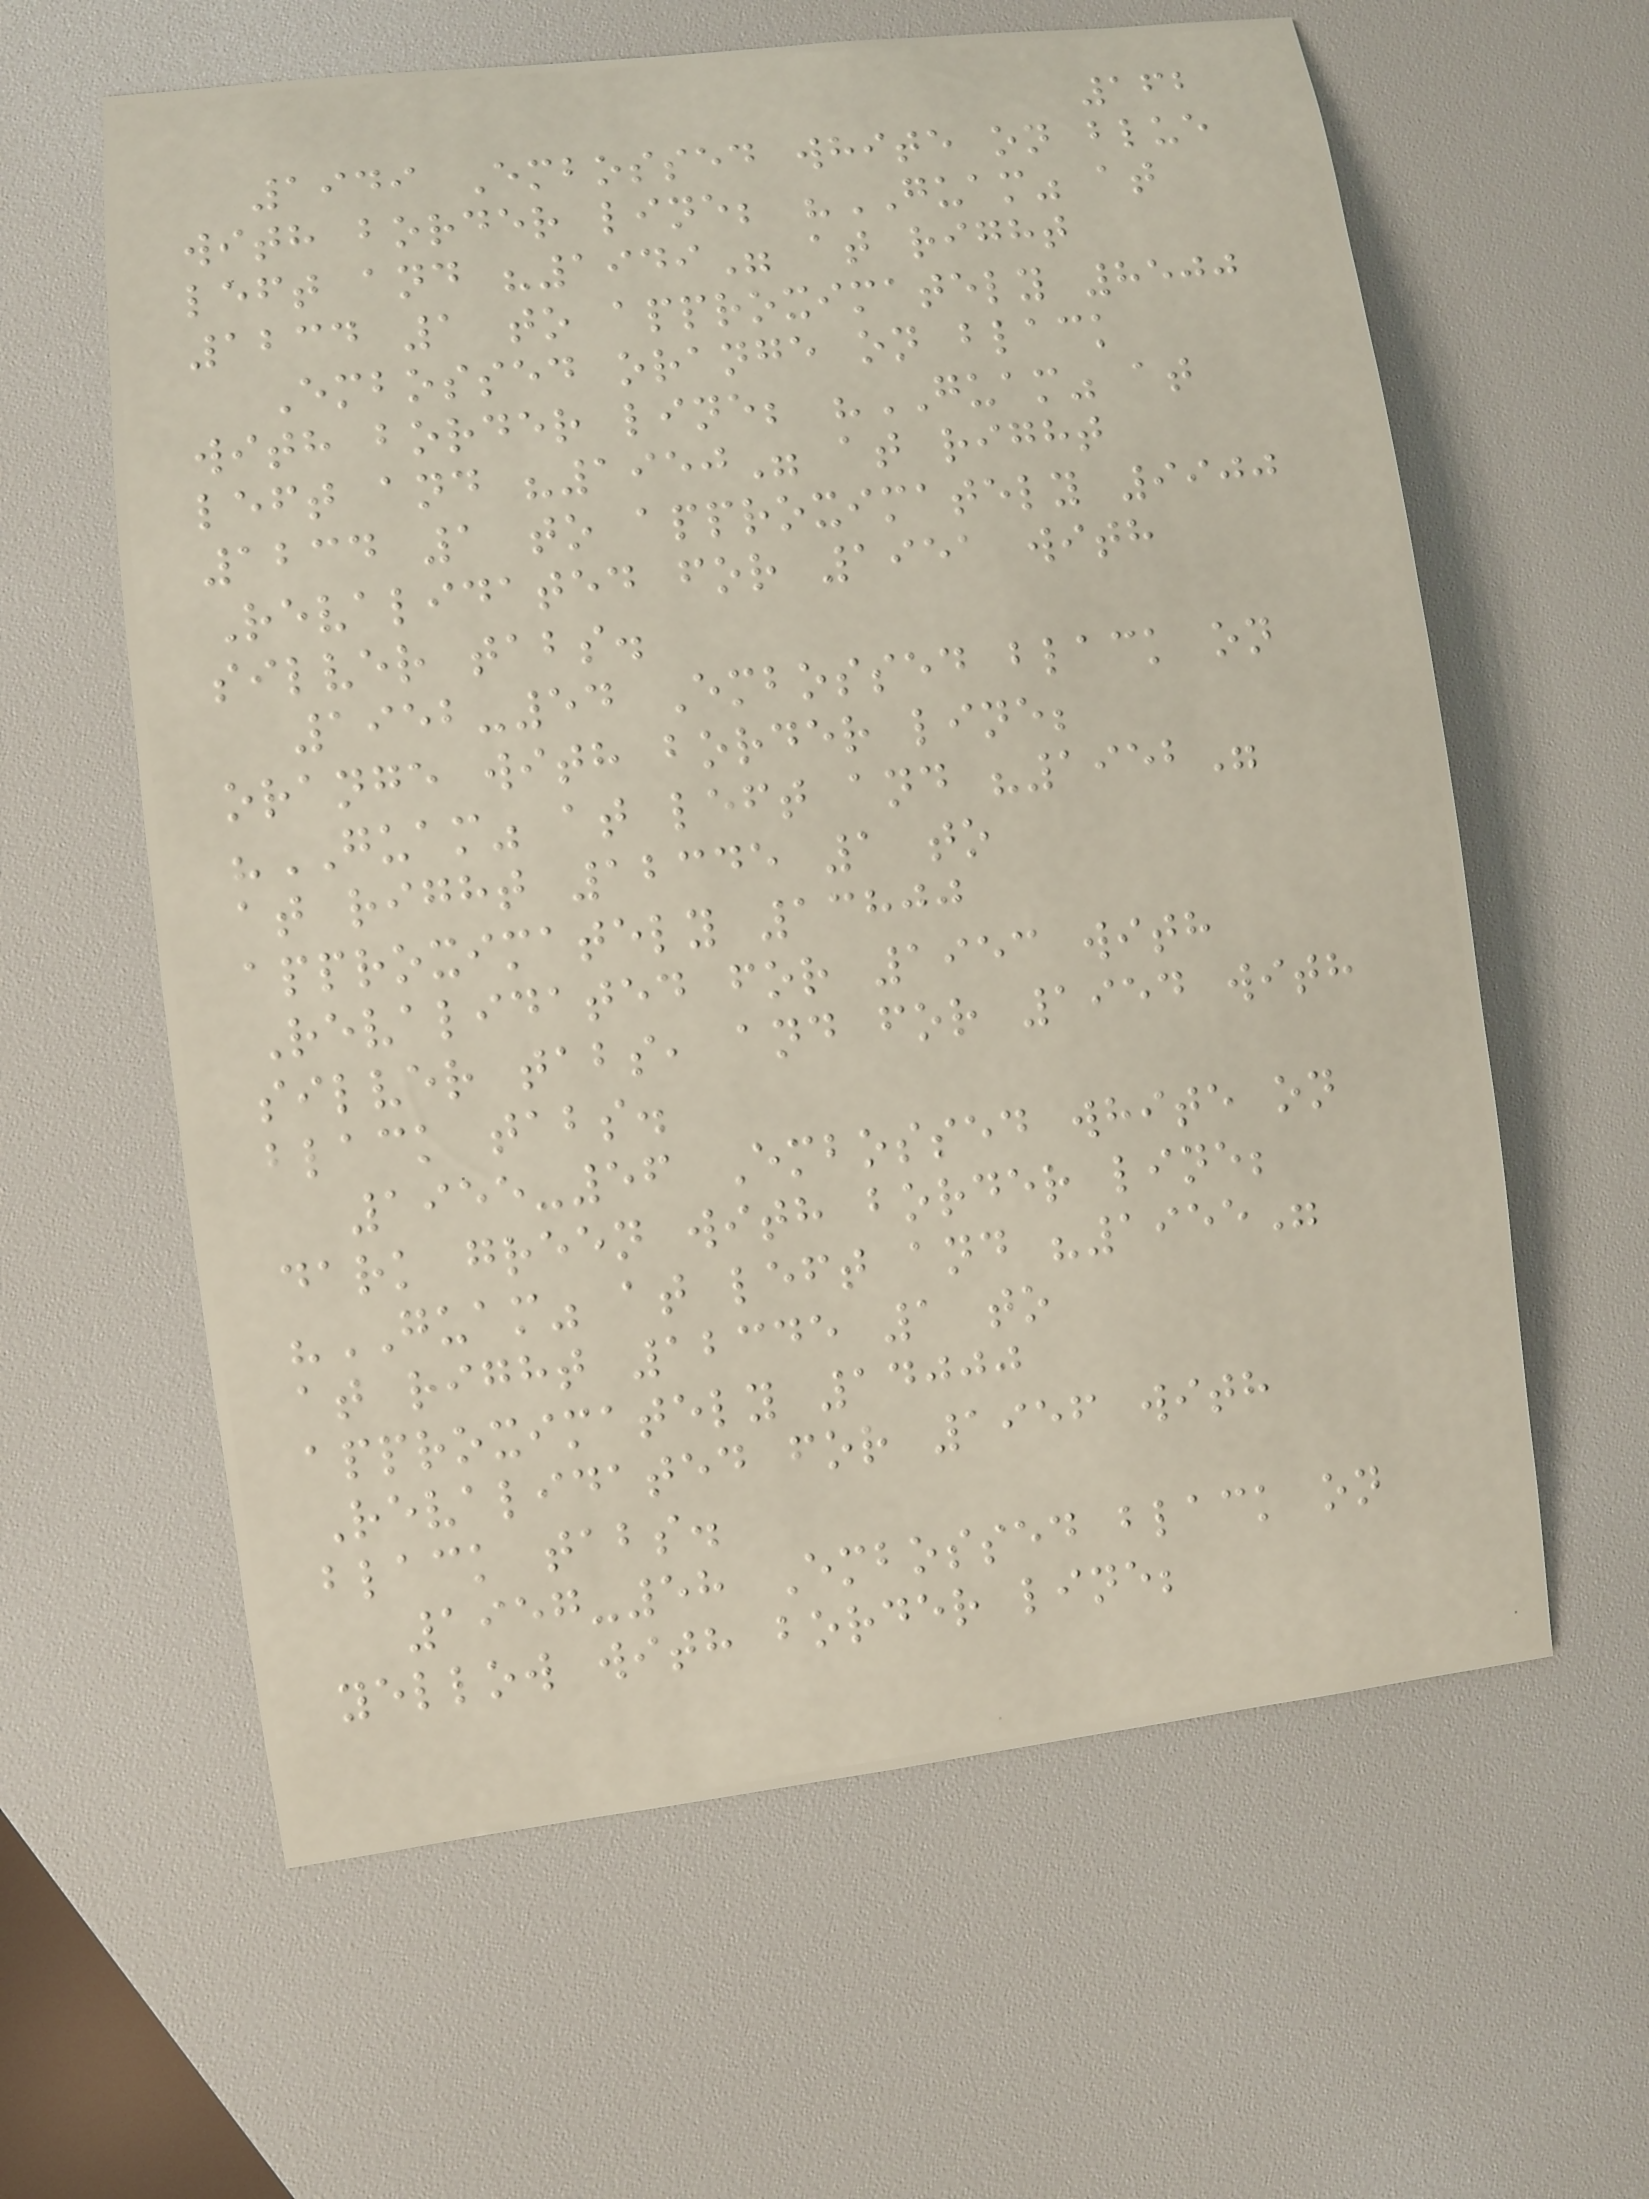162
1949 Embossed white on blue
with border line; "GUAM" at
left and "1949" at right
1234 1 to approximately 8500
Embossed orange on black
with border line; "GUAM" at
left and "1950" at right
1234 1 to approximately 9900
Revalidated for 1951 with
silver tabs.
1952-54 Embossed black on
orange with border line;
"GUAM" at left and "1952"
at right 12345 1 to
approximately 13800
Revalidated for 1953 with
silver tabs, and for 1954 with
black tabs.
1955-56 Embossed white on
dark green with border line;
"GUAM" at left and "1955"
at right 12345 1 to
approximately 14000
Revalidated for 1956 with
black tabs.
1957-58 Embossed black on
yellow with border line;
